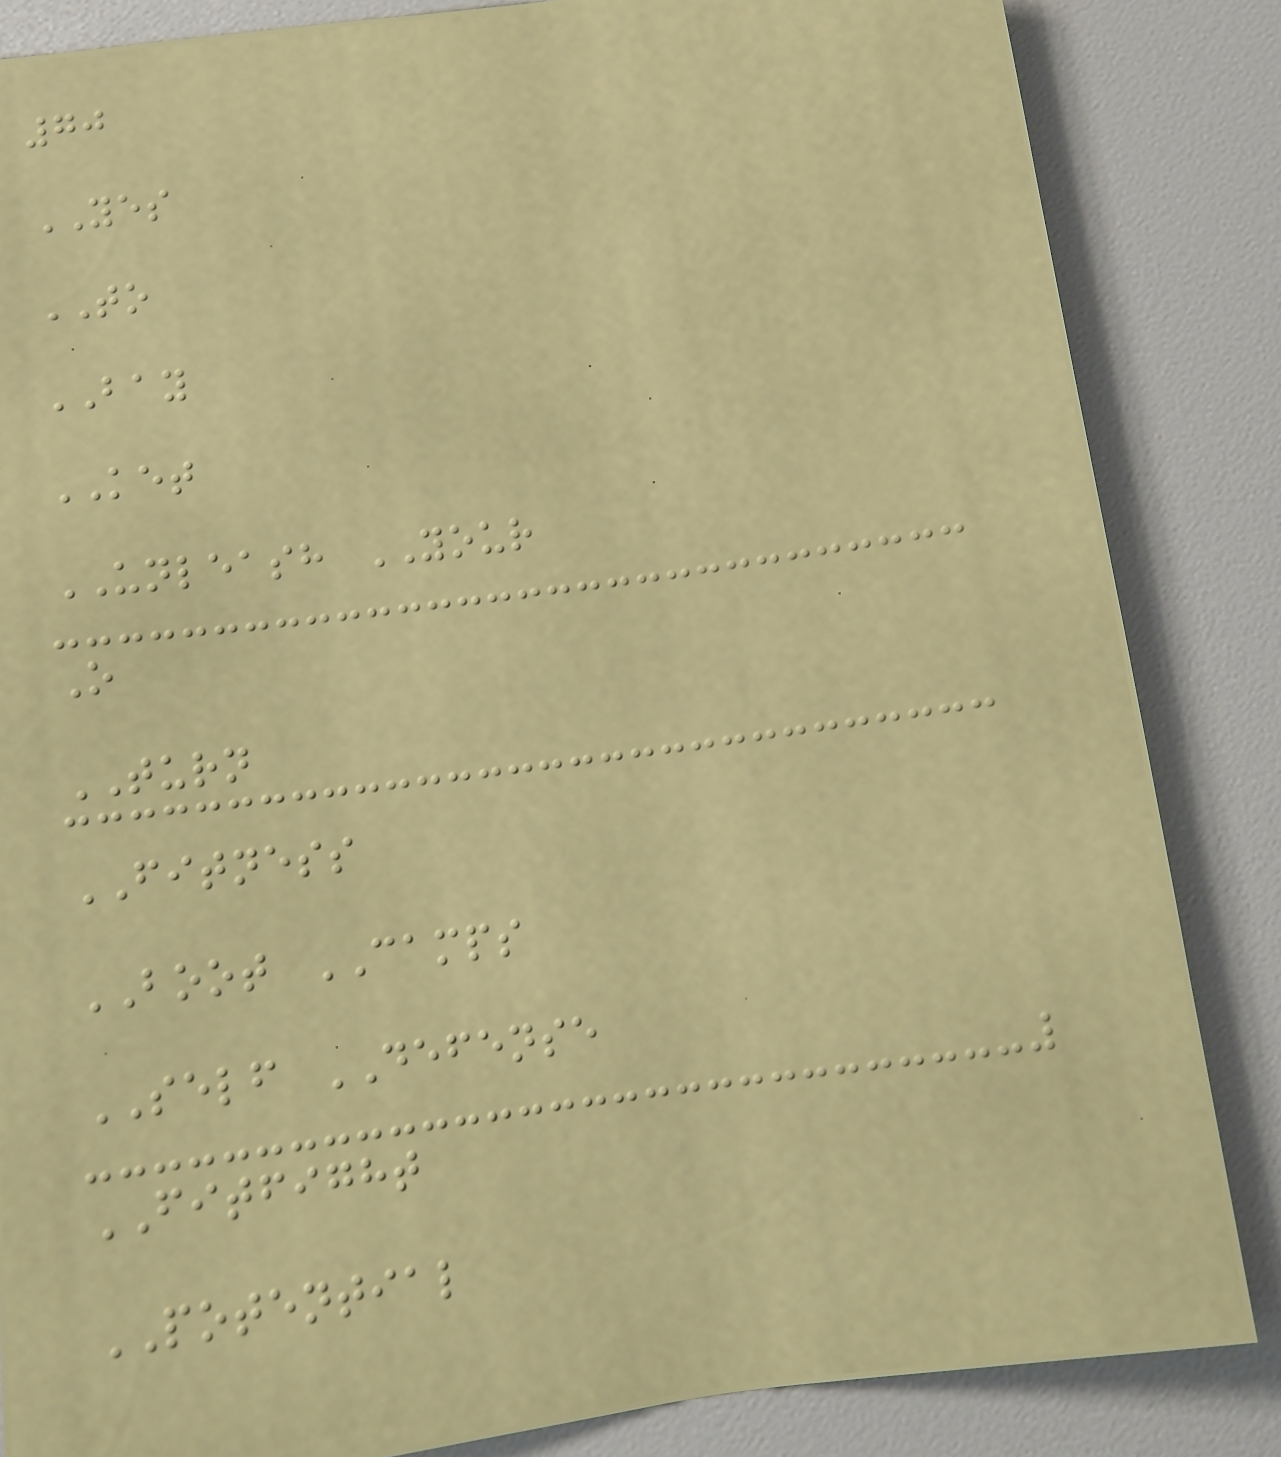70
YES
TO
BAY
KET
UNLEASH YOUR
O
TURN
FITNESS
BOOT CAMPS
SELF DEFENSE
FITFIGHT
POTENTIAL
